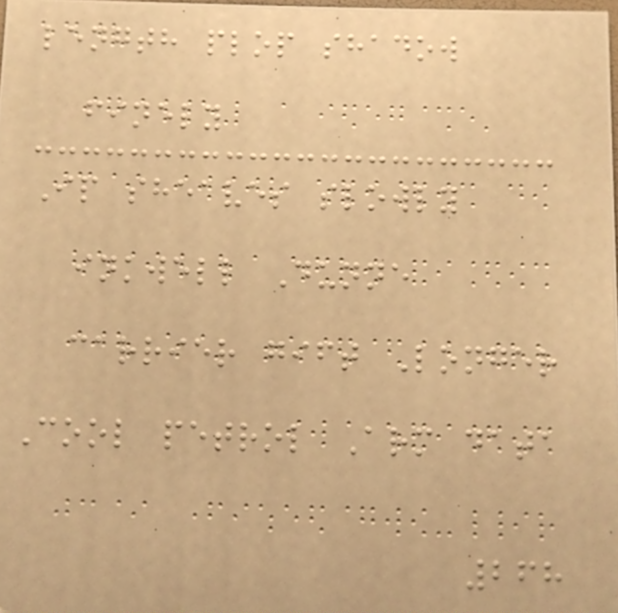length plop shadow
finely
Ip sheaves slowly
inkwell Dunne
carrier gift Longer
Cool petrol Arm data
268
